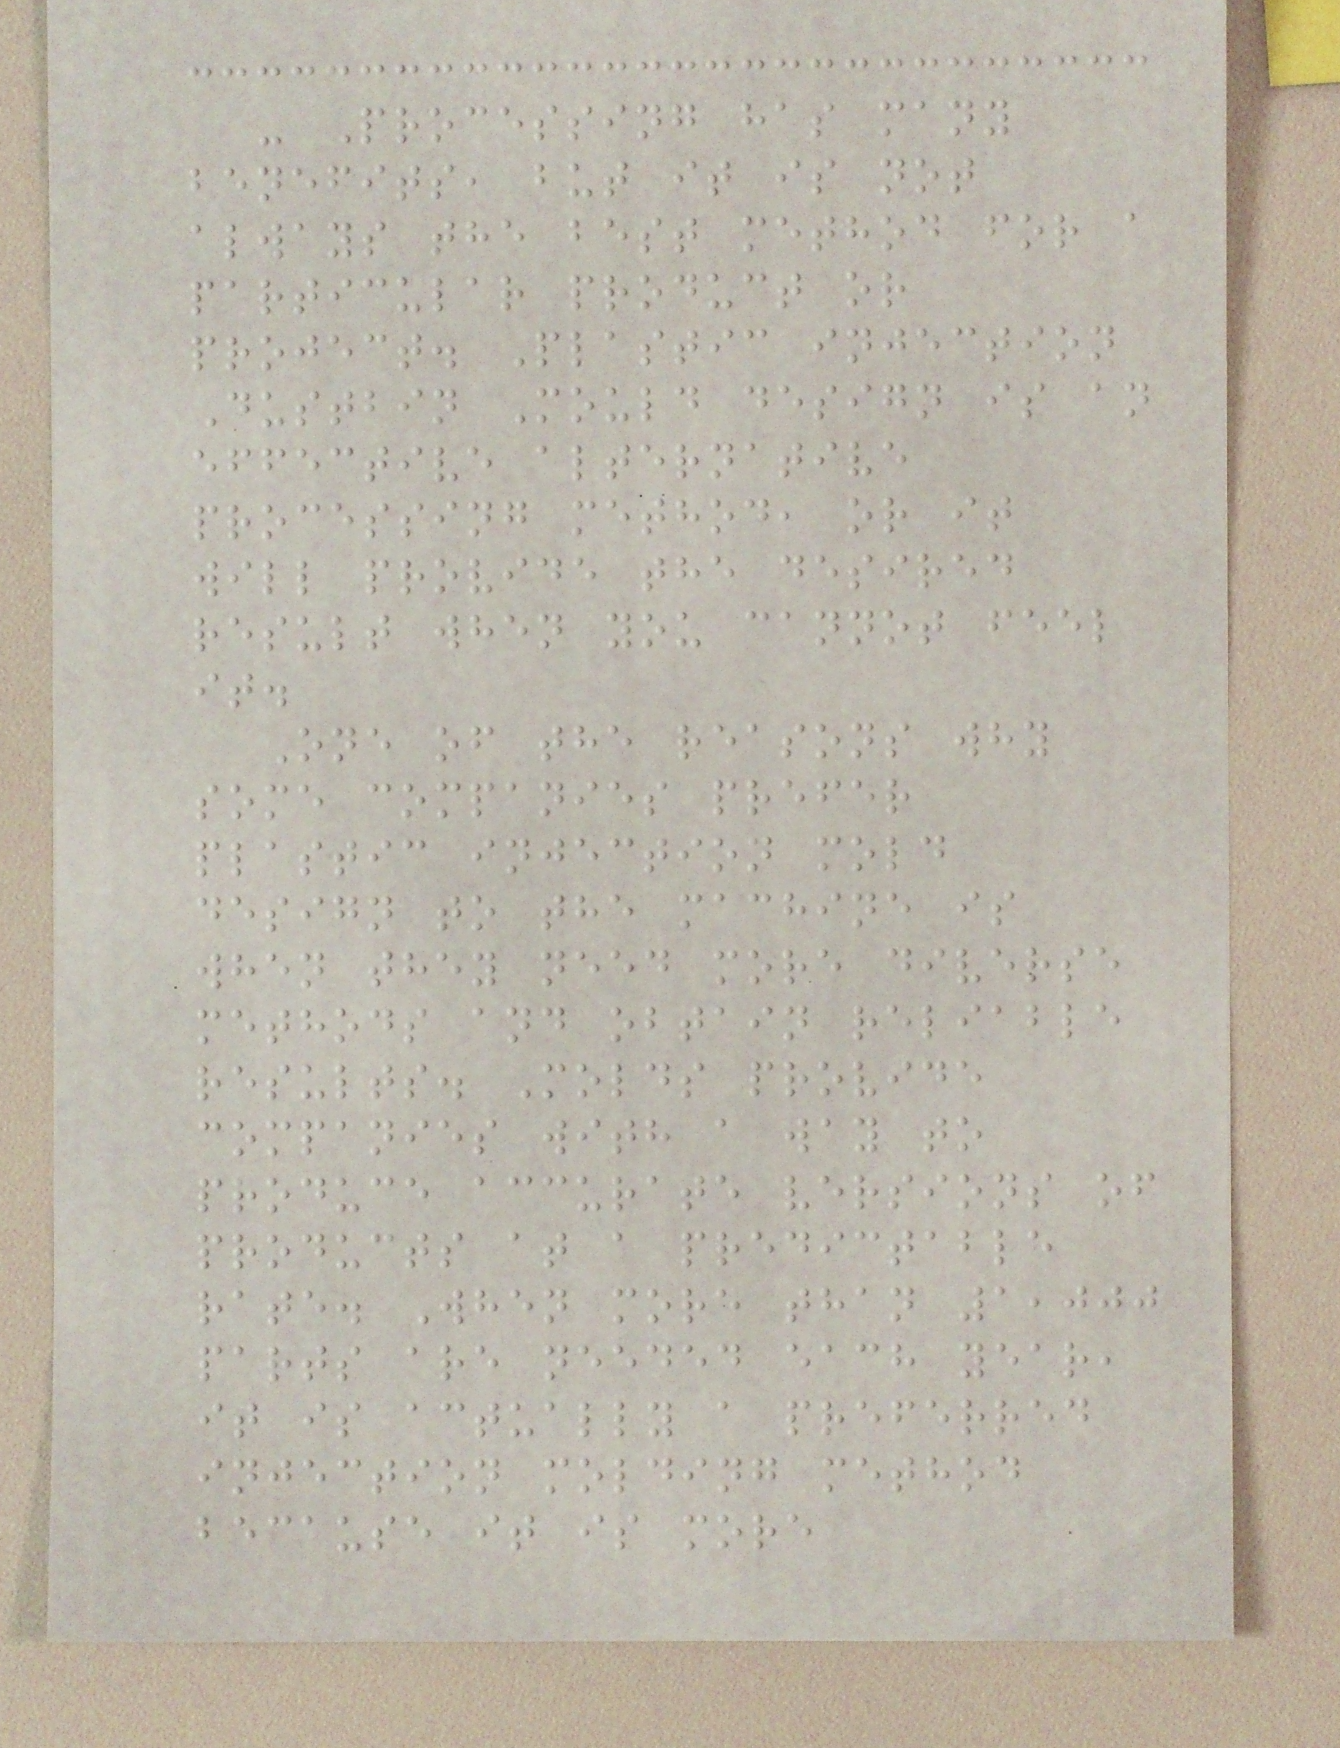- Processing has many
benefits, but it is not
always the best method for a
particular product or
project. Plastic injection
Dustbin Mould design is an
effective alternative
processing method, or it
will provide the desired
result when you cannot feel
it.
One of the reasons why
some companies prefer
plastic injection mold
design to the machine is
when they need more diverse
methods and obtain reliable
results. Molds provide
companies with a way to
produce accurate versions of
products at a predictable
rate. When more than 1,000
parts are needed each year,
it is actually a preferred
injection molding method
because it is more
